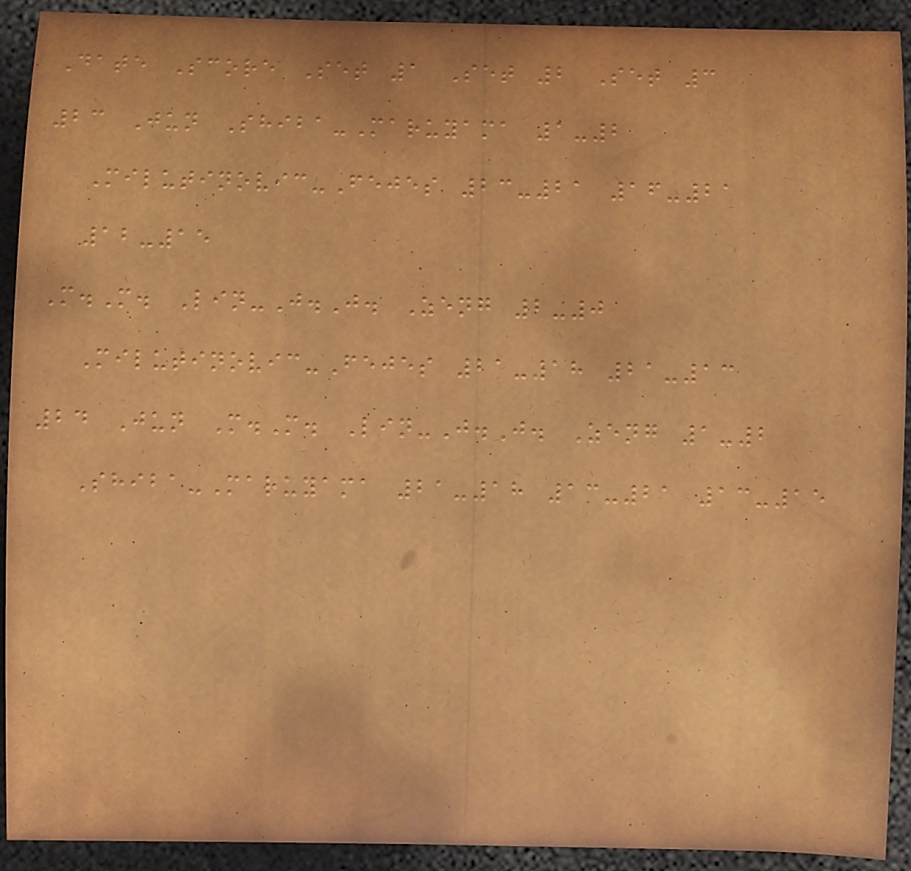Date Score Set 1 Set 2 Set 3
23 Jun Shiba-Maruyama 1-2
Milutinovic-Fejes 23-21 16-21
12-15
M.M. Lin-J.J. Zeng 2-0
Milutinovic-Fejes 21-18 21-13
24 Jun M.M. Lin-J.J. Zeng 1-2
Shiba-Maruyama 21-18 13-21 13-15
